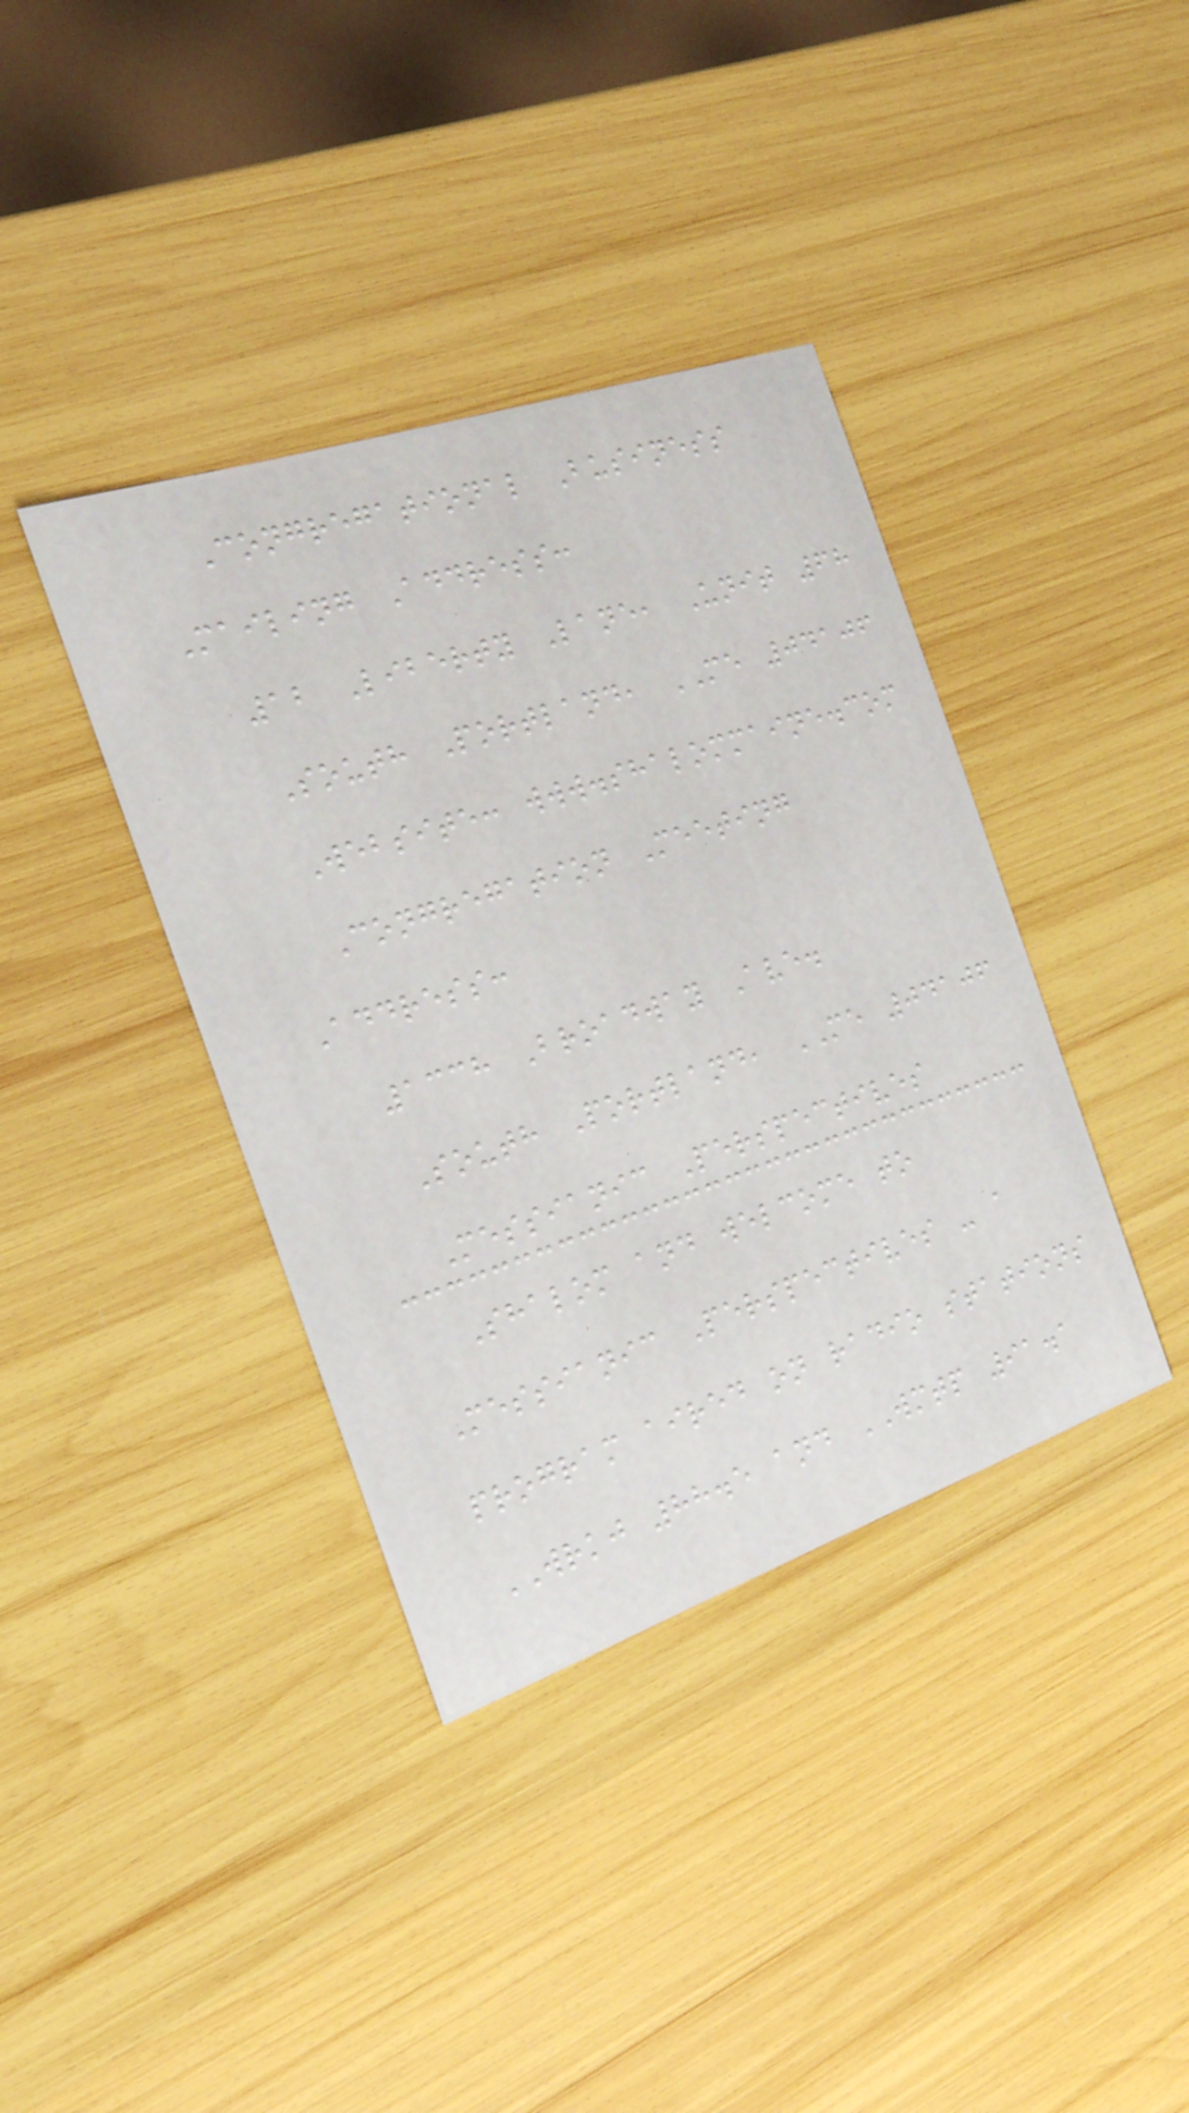Congregational Business
Mailing Address:
12 Liberty Lane, Unit 68
South Portland, ME 04106
Website: www.shalommaine.com
Congregation Meeting
Address:
1338 Broadway Ave.
South Portland, ME 04106
Messianic Perspectives
Shalom and welcome to
Messianic Perspectives - a
program aired on radio stations
WRKJ 88.5 and WMTP 91.1
